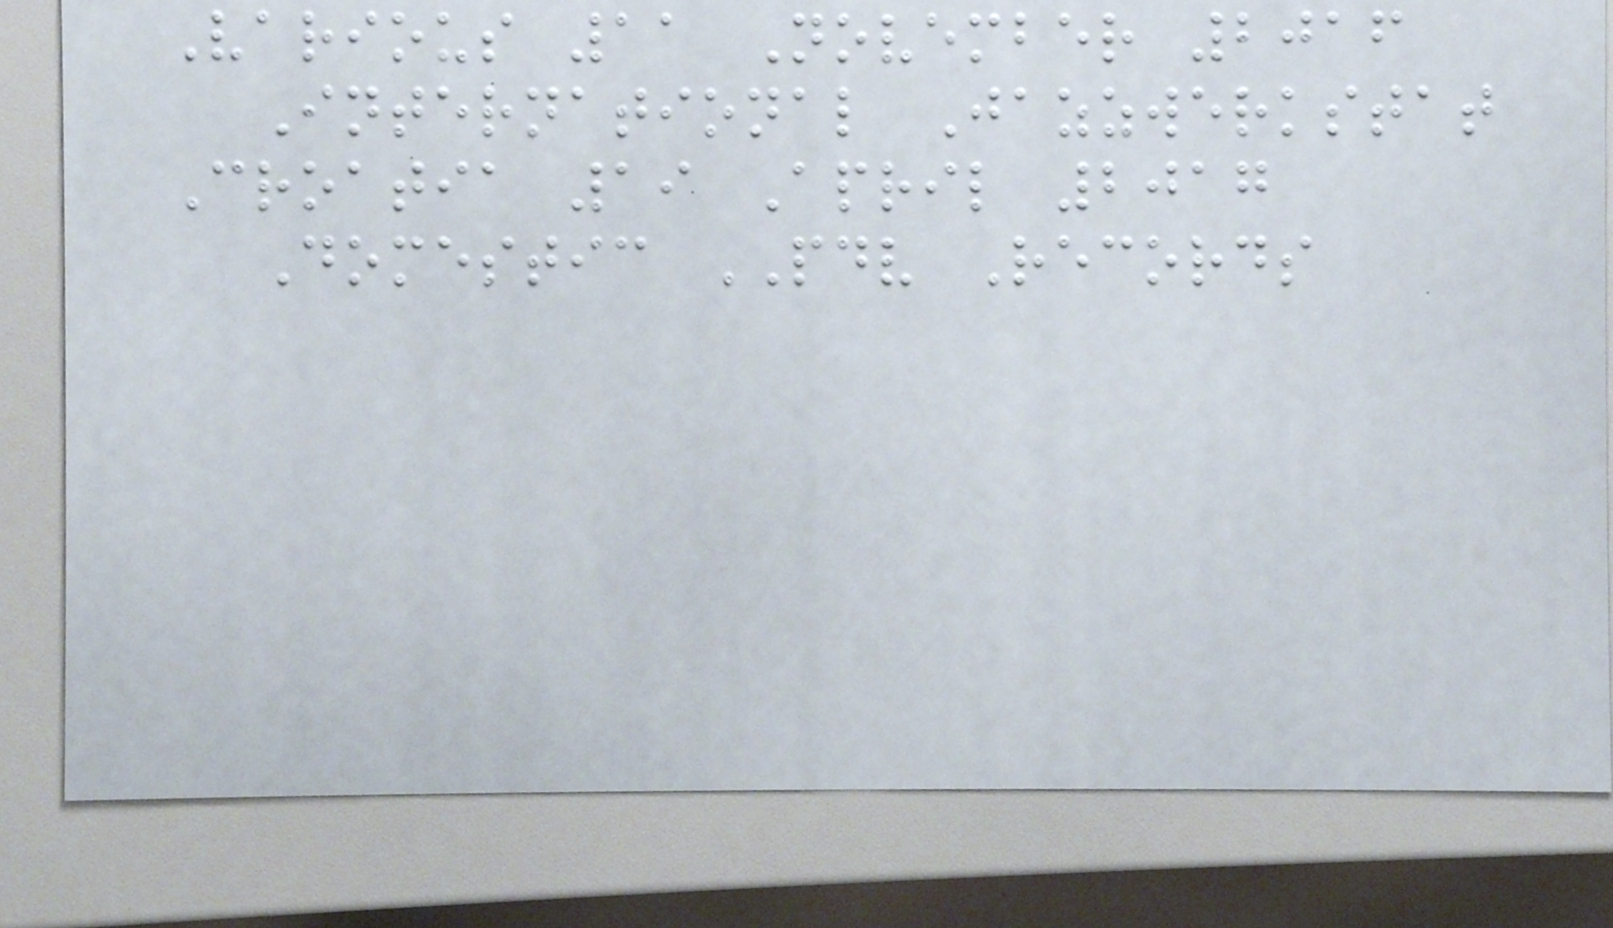Various 11 November 2016
International Jazzwerkstat
Croatia 19 April 2017
Domestic PDV Records
